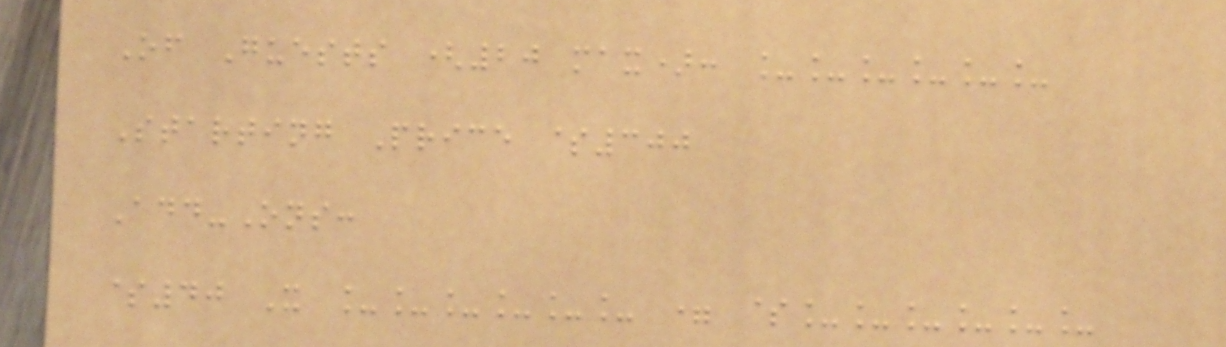Of Guests (20 max): ______
Starting Price $300
Add-Ons:
$40 X ______ = $______
